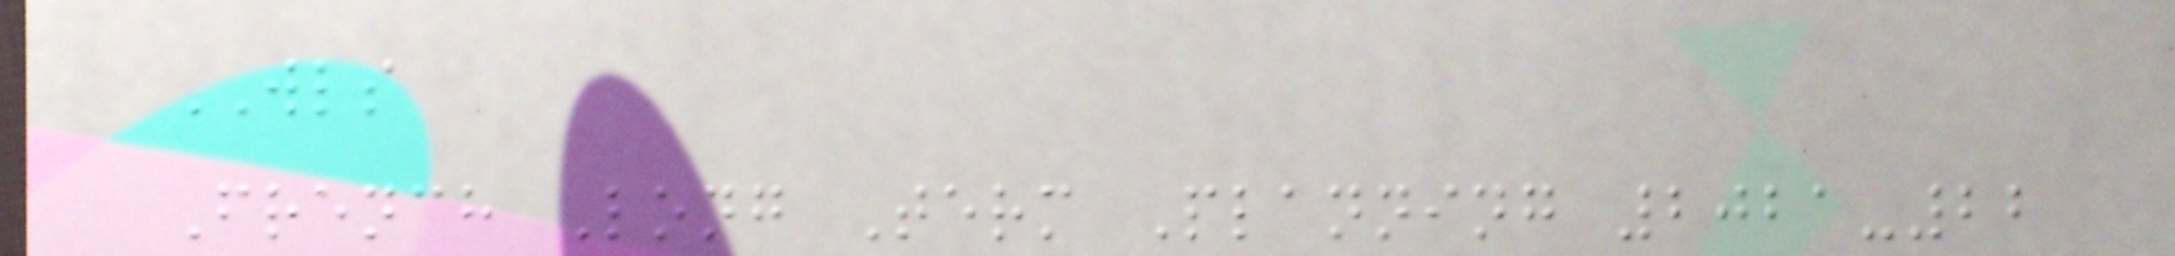WLS
French Long Term Planning 2021-22
